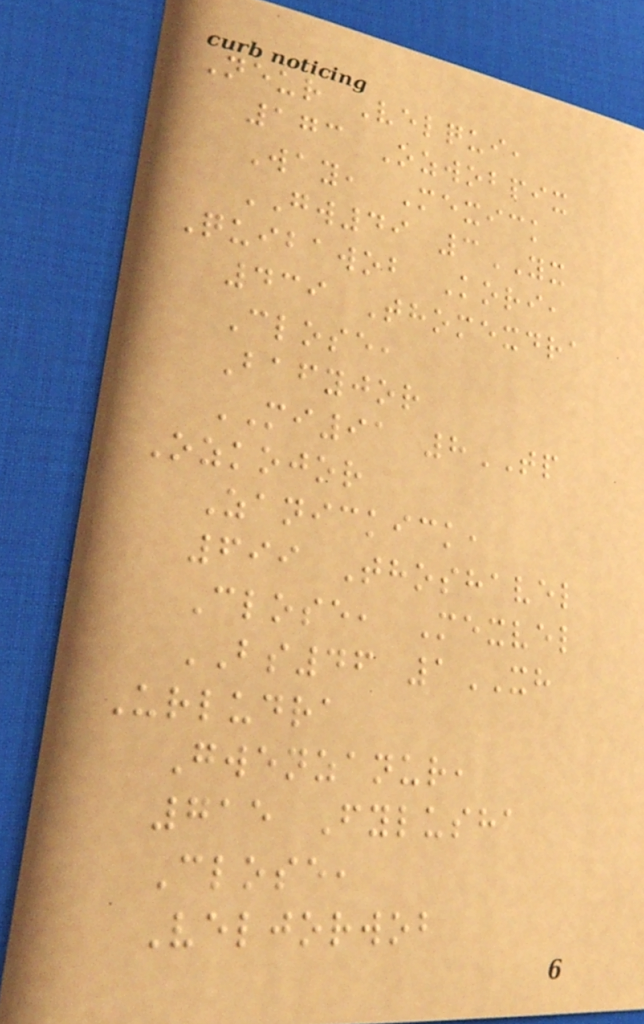Neur Velqui,
173 Ozwobpix
Way, Mexick
GW49 3YX
Quibawob Kori,
439 Thomexdra
Close,
Bafyjor
MI91 8TP
Ozkojor
Zanickick,
699 Thoshavel
Close, Mexvel
BS46 1XH
Urludra
Gwenzanur,
715 Fylusha
Close,
Veljorwob
